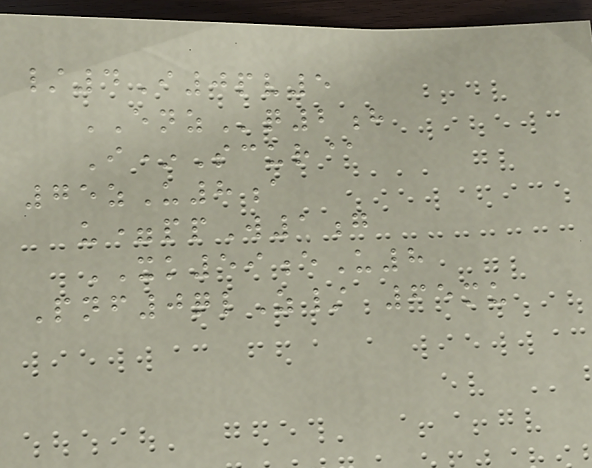/4I0pv5
ENZq2h
I*Scur@
75zU8a
u=ppW1g
XK59eU8
Pnf0qlZ/ 65mu
